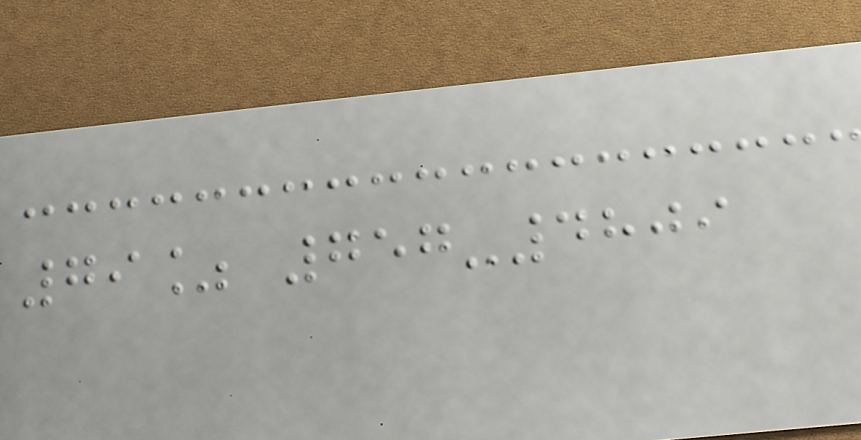79% 757-4809
